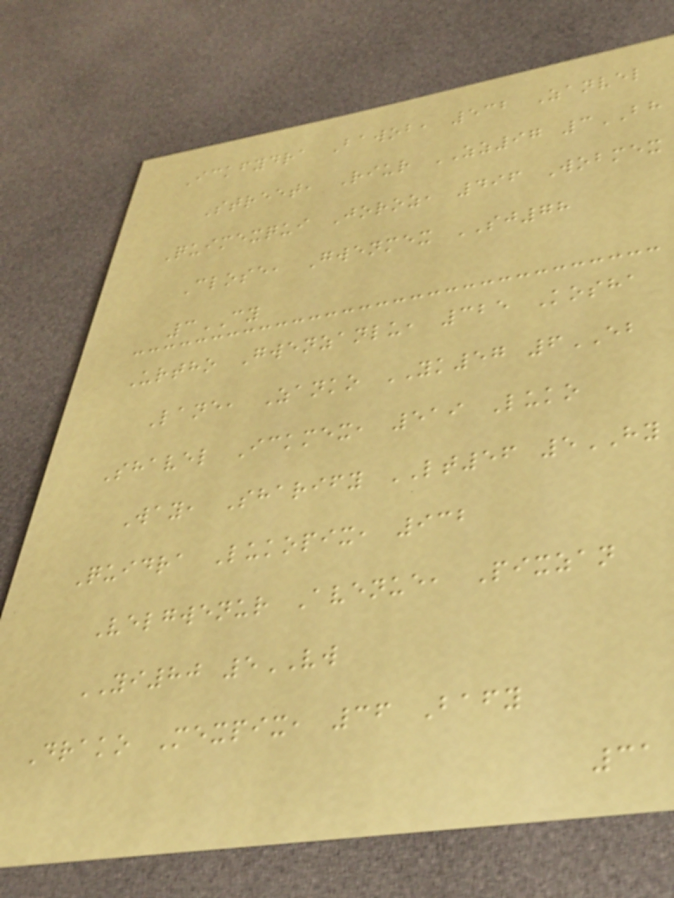Ickfydra Bawob, 532 Zanvel
Street, Riur ZZ97 3BH
Quimexqui Joroz, 496 Wobmex
Close, Gwenmex SJ78
3CY
Urtho Gwenzanlu, 325 Kosha
Lane, Zanko YK57 6EB
Shavel Ickmex, 519 Luko
Way, Sharify LT56 5HY
Quidra Lukopix, 932
Velgwenur Avenue, Pixzan
YI80 5VW
Drako Mexpix, 36 Bafy
31
